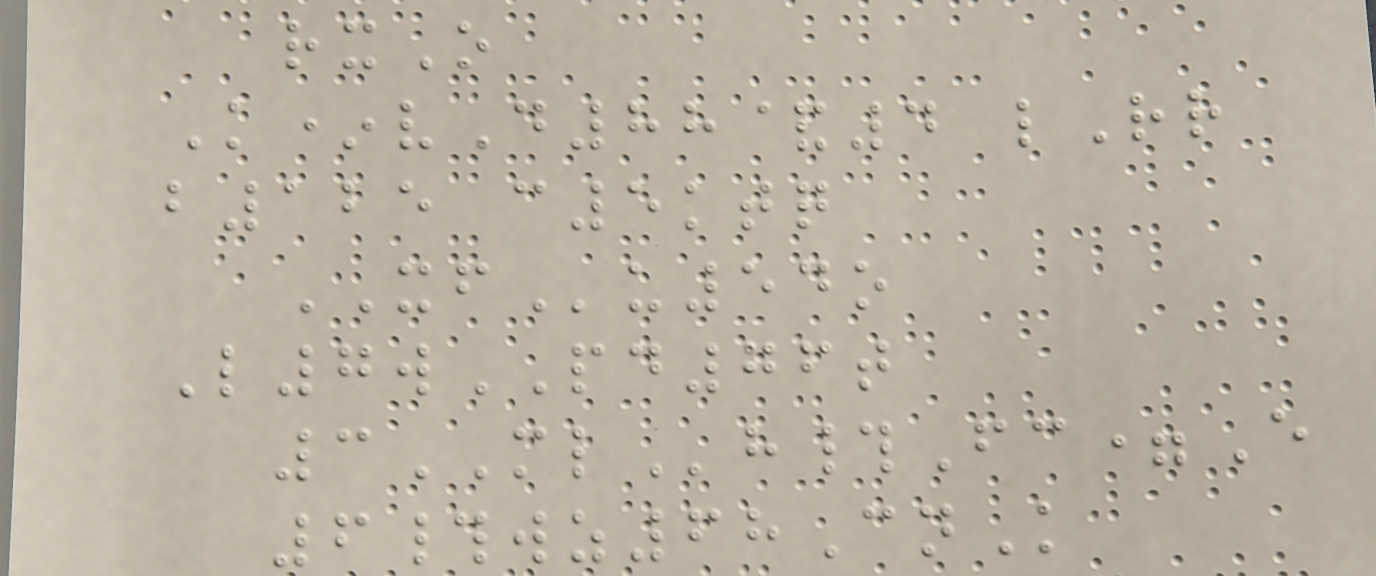rxO
K*vD88&4 lRr
b125 c5ktq
XFu54o
L7wPD76t
3MLh#Fc=E
6#wz68CnK
